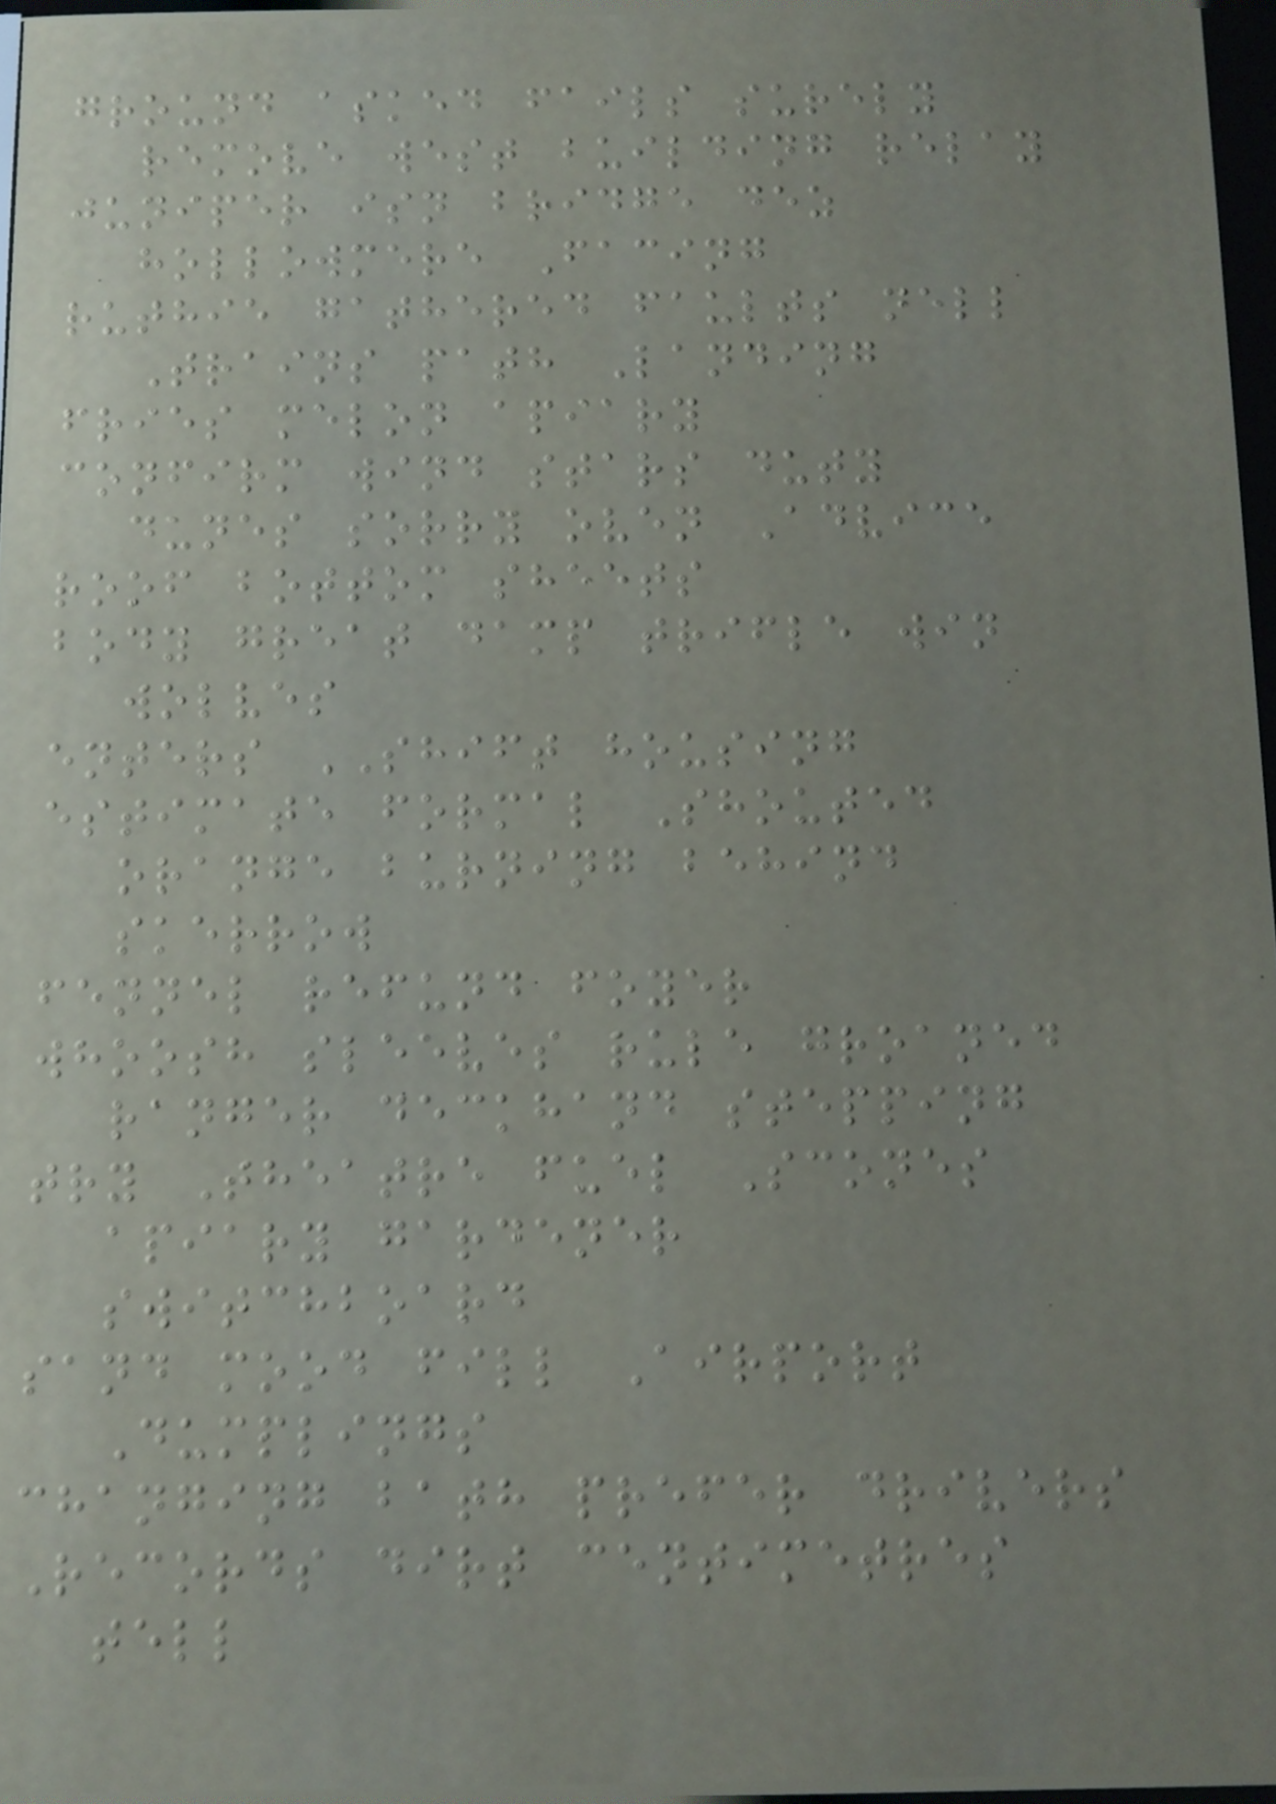ground asked fails surely
remove west building relay
juniper isn bridge dez
hollowmere Facing
ruthie gathered faults nell
Trains path Landing
fries melon apiary
confirm wind stars duty
dunes sorry oven Advice
roof bottom sheets
body great damp trifle win
wolves
enters SHIFT housing
estimate formal Shouted
orange burning behind
skerrow
fennel refund foyer
whoosh sleeves rule groaned
ranger deckhand stepping
try Theatre fuel Scones
apiary gardener
switchboard
sand mood fill Airport
Dumplings
changing bath prefer drivers
Records dirt centimetres
tell
